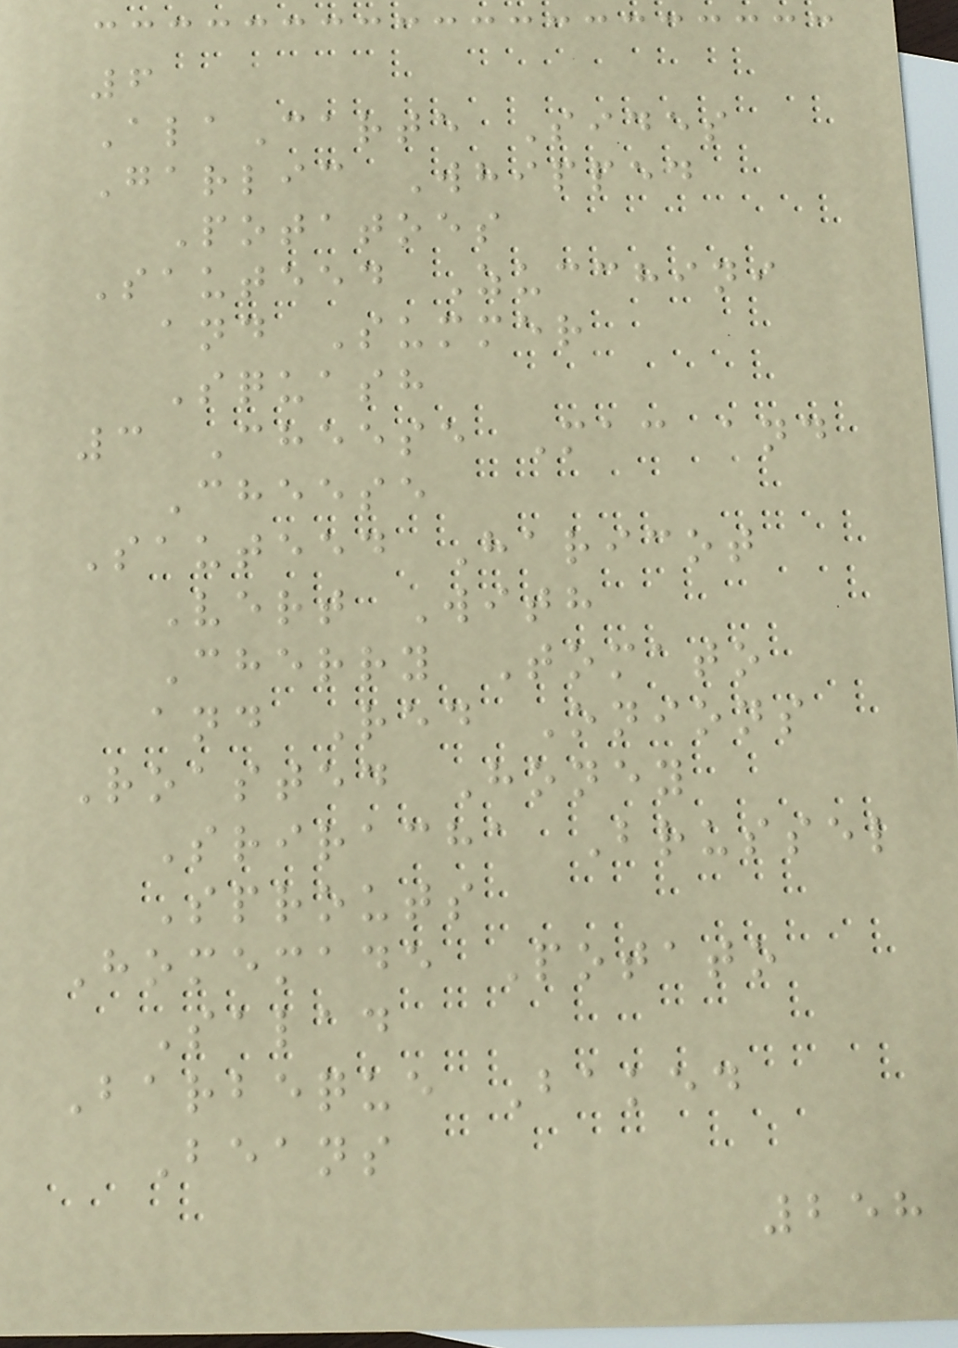6
AlaCarte Sides
Garlic Whipped
Potatoes
Sauteed Zucchini
and Summer
Squash
3 Cheese Mac and
Cheese
Sauteed Haricot
Vert With
Cherry Tomato
and Red Onions
Roasted Honey
Sriracha Brussel
Sprouts
Homemade Potato
Salad
Barbeque Baked
Beans
258
